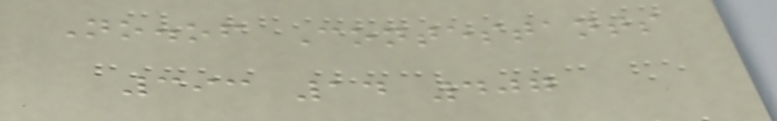No.of Contestants
393 14 407
